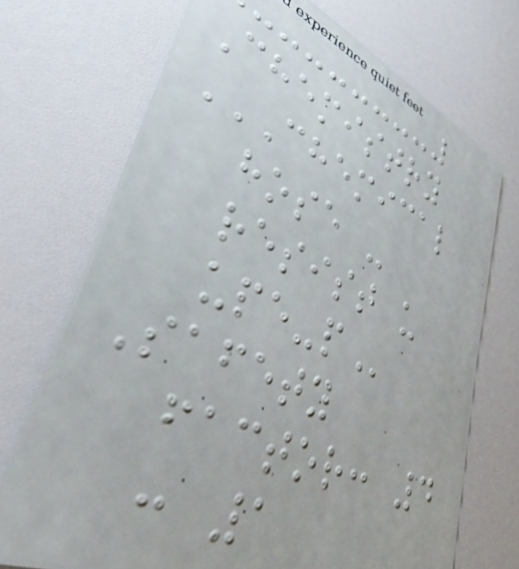Chemistry
CHEMICAL
HOSE -
RESIST U
UPE-P
Safety
factor: 4
: 1
